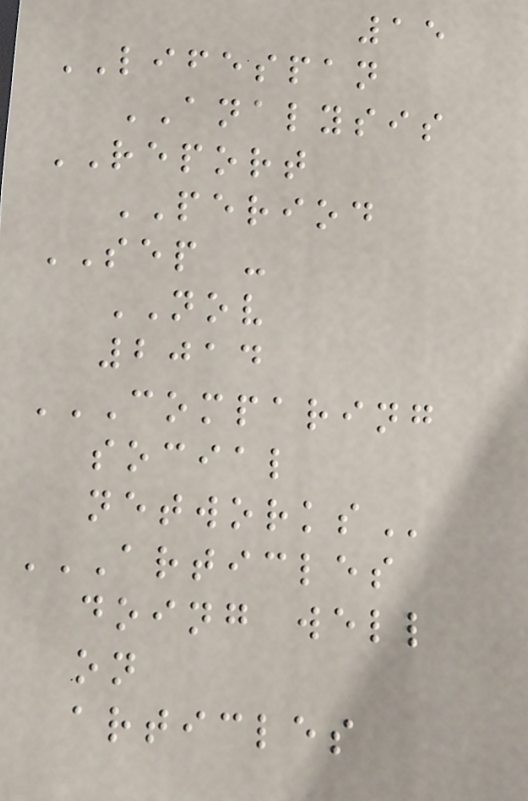15
LIFESPAN
ANALYSIS
REPORT
PERIOD
SEP -
NOV
2014
COMPARING
SOCIAL
NETWORKS
ARTICLES
DOING WELL
ON
ARTICLES
